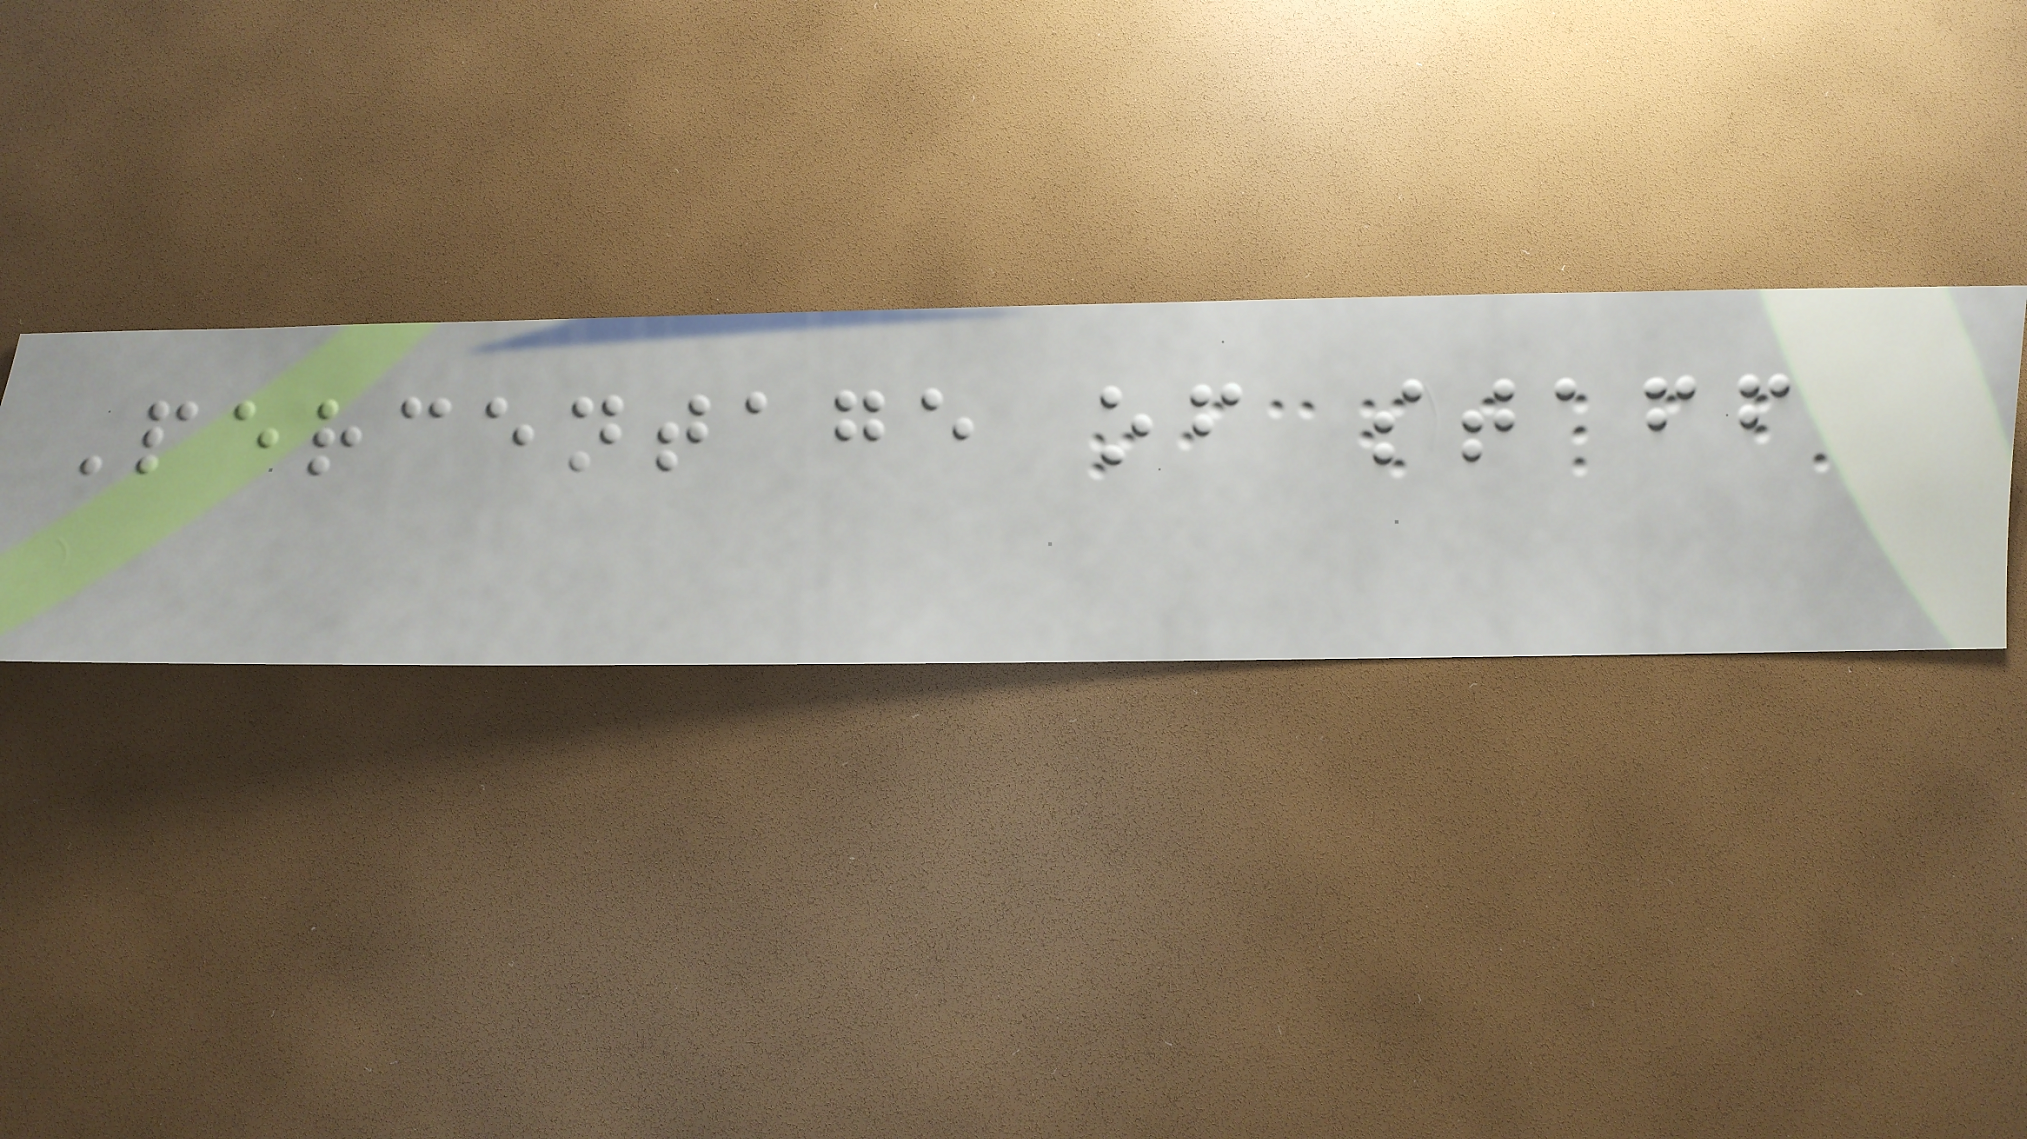Percentage of staff
